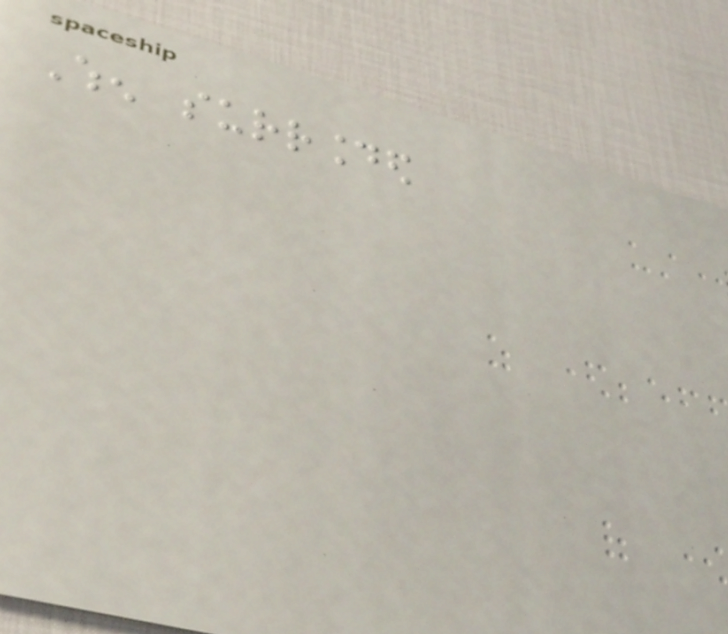When surrounded
